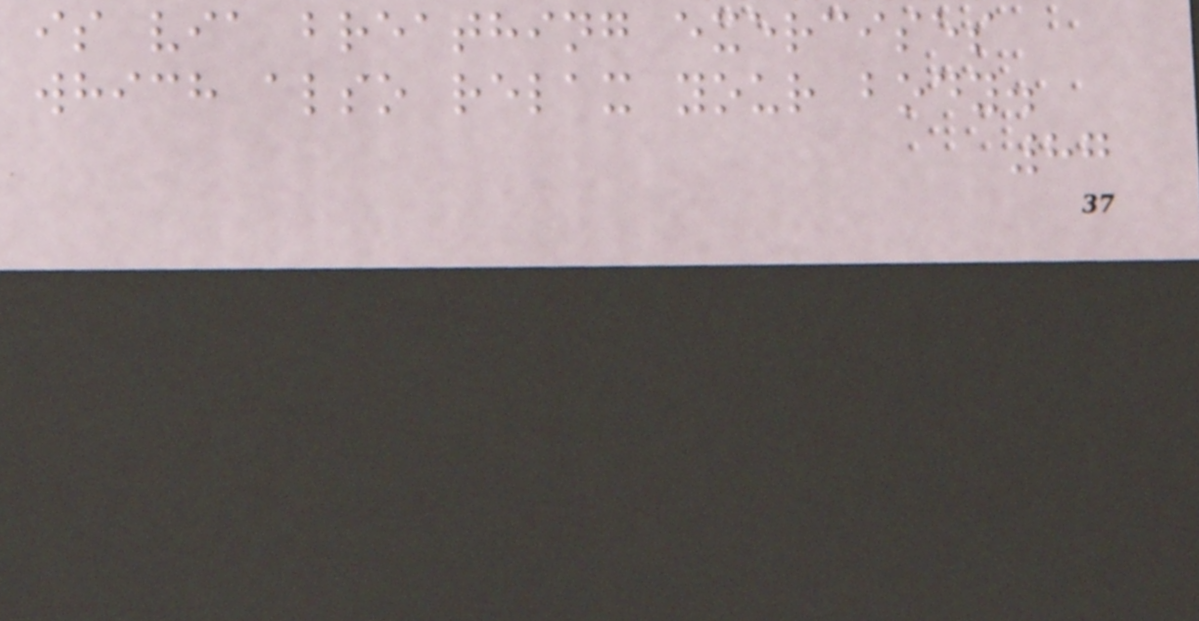is via breathing exercises
which also relax your body.
87
